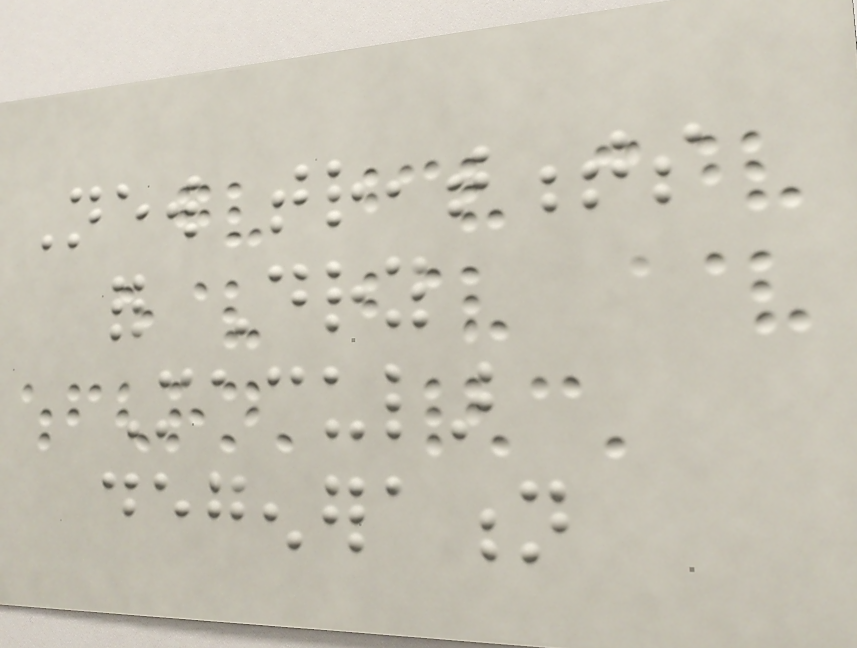New treatments
for Dry
Macular
degeneration
